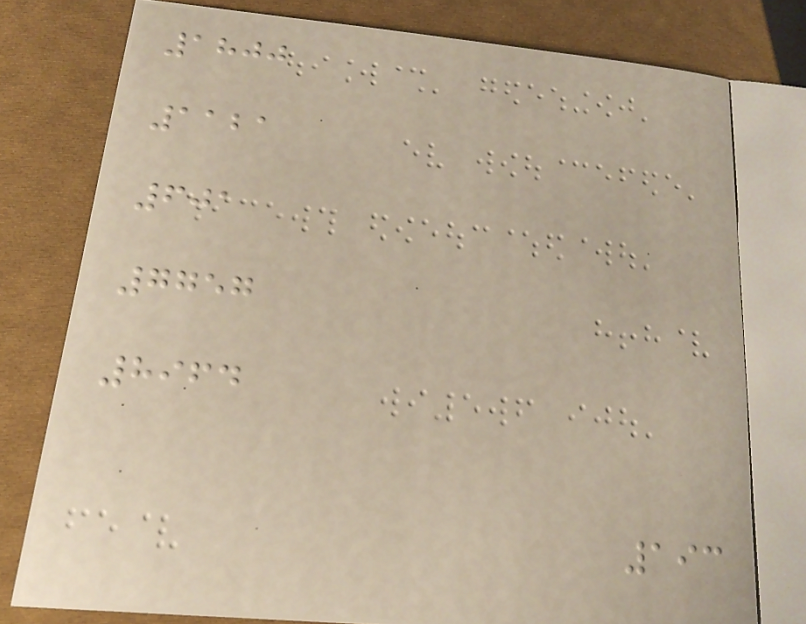1800
1121
601
7757
8964
193
